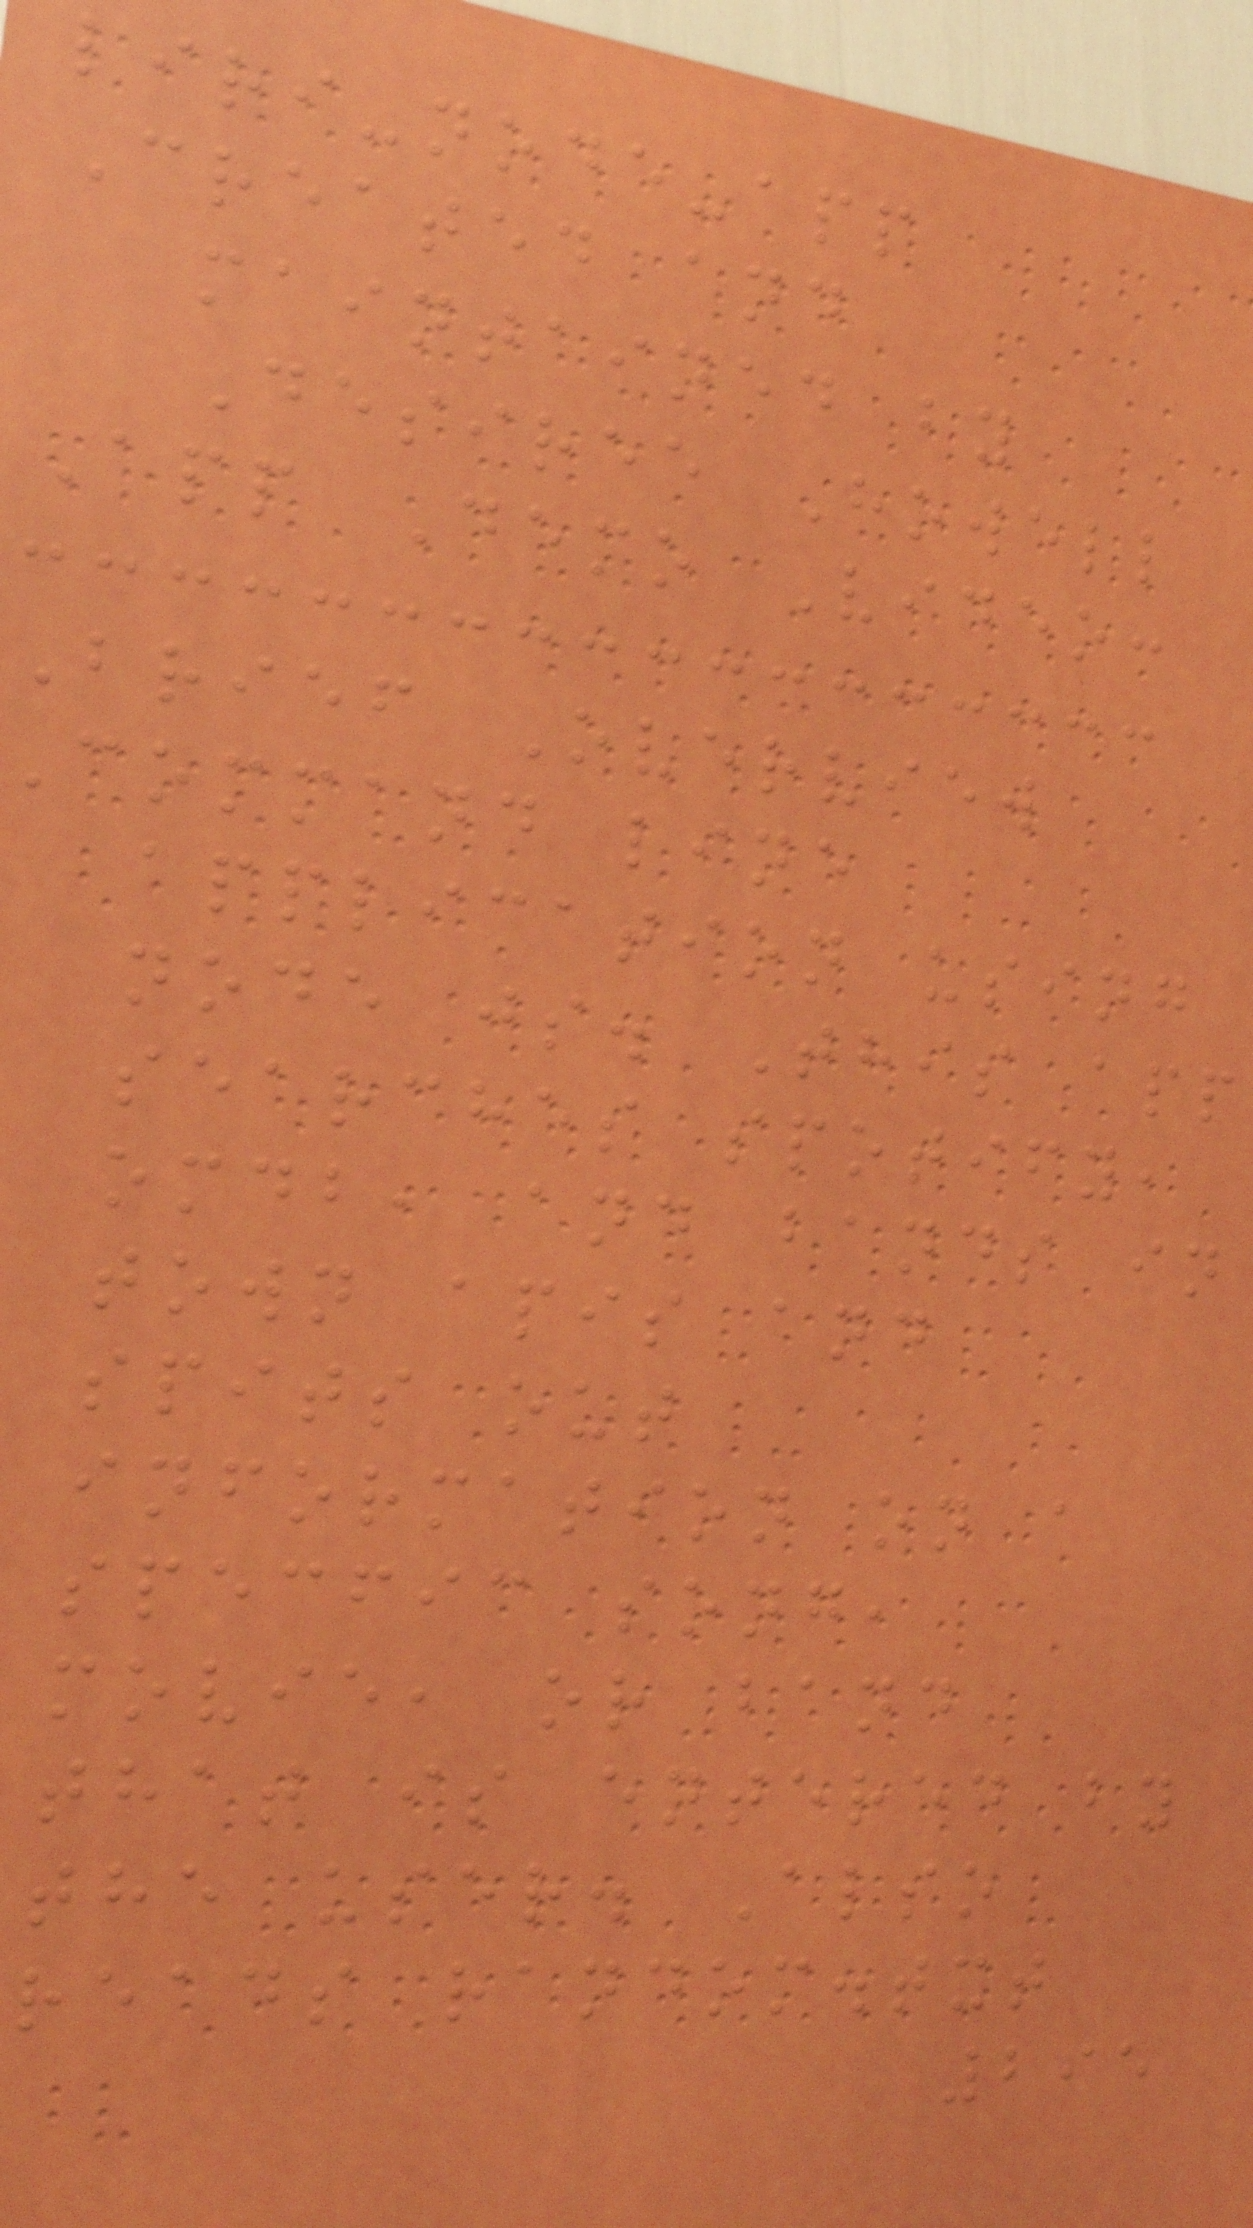liri-node-app
Created and
maintained by
Desiree Howell
App Demo Video:
Brief Overview
command line
application using
node js. This app
searches spotify,
omdb, and bands in
town apis and
spits out
information on a
specfic song,
movie, or band
that is entered by
the user. Also
reads random.txt
295
